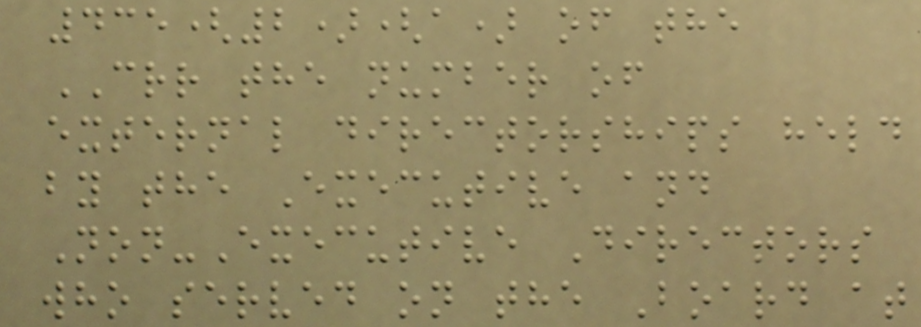435(2)(a) of the
CRR the number of
external directorships held
by the Executive and
Non-Executive Directors
who served on the Board at
